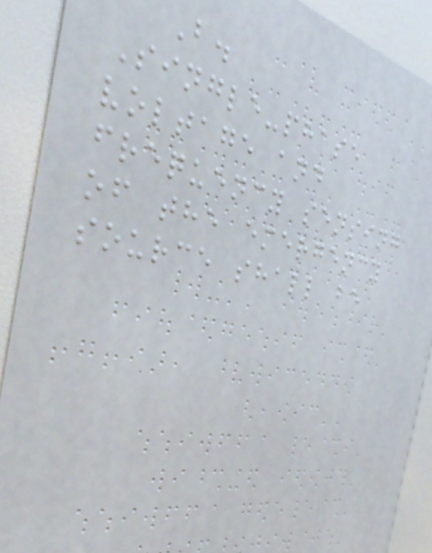B.
Single-phase
voltage and
frequency sensing
of the emergency
source shall be
